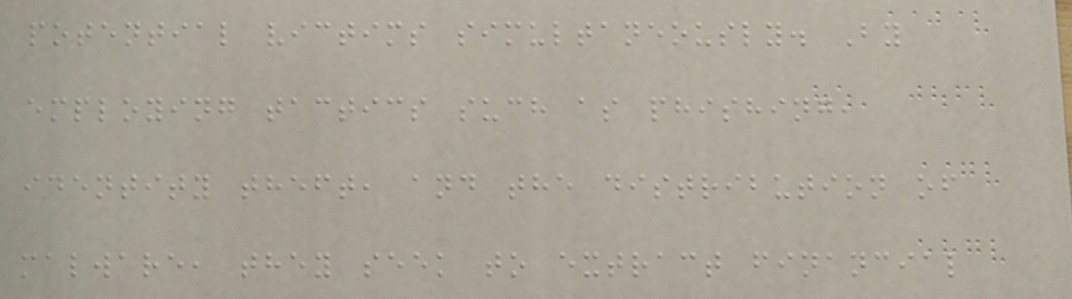potential victims simultaneously. By
employing tactics such as phishing,
identity theft, and the distribution of
malware, they seek to extract financial
